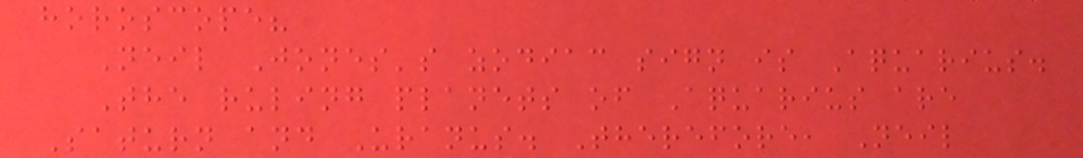horoscope?
Neil Jones's zodiac sign is Aquarius.
The ruling planets of Aquarius are
Saturn and Uranus. Therefore, Neil
